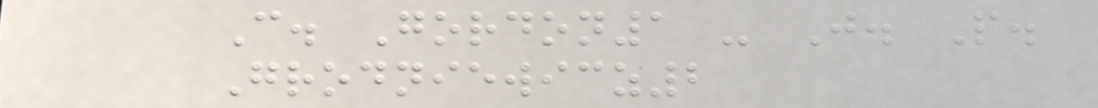C. Gordon1 - J. P.
Grodniewicz2
